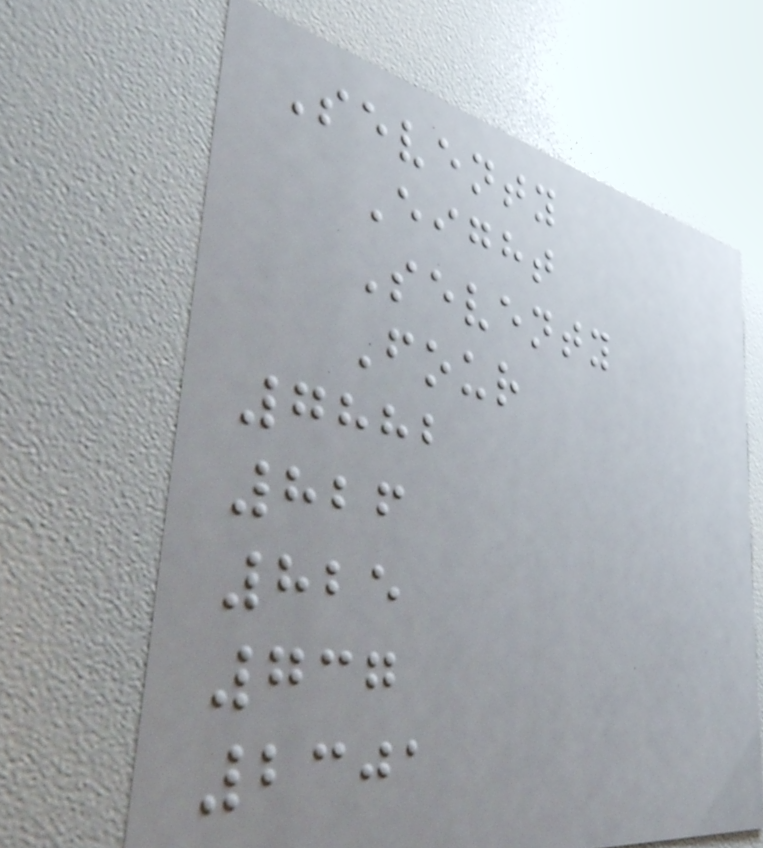Seventy
Eight
Seventy
Four
7882
826
825
737
2301
